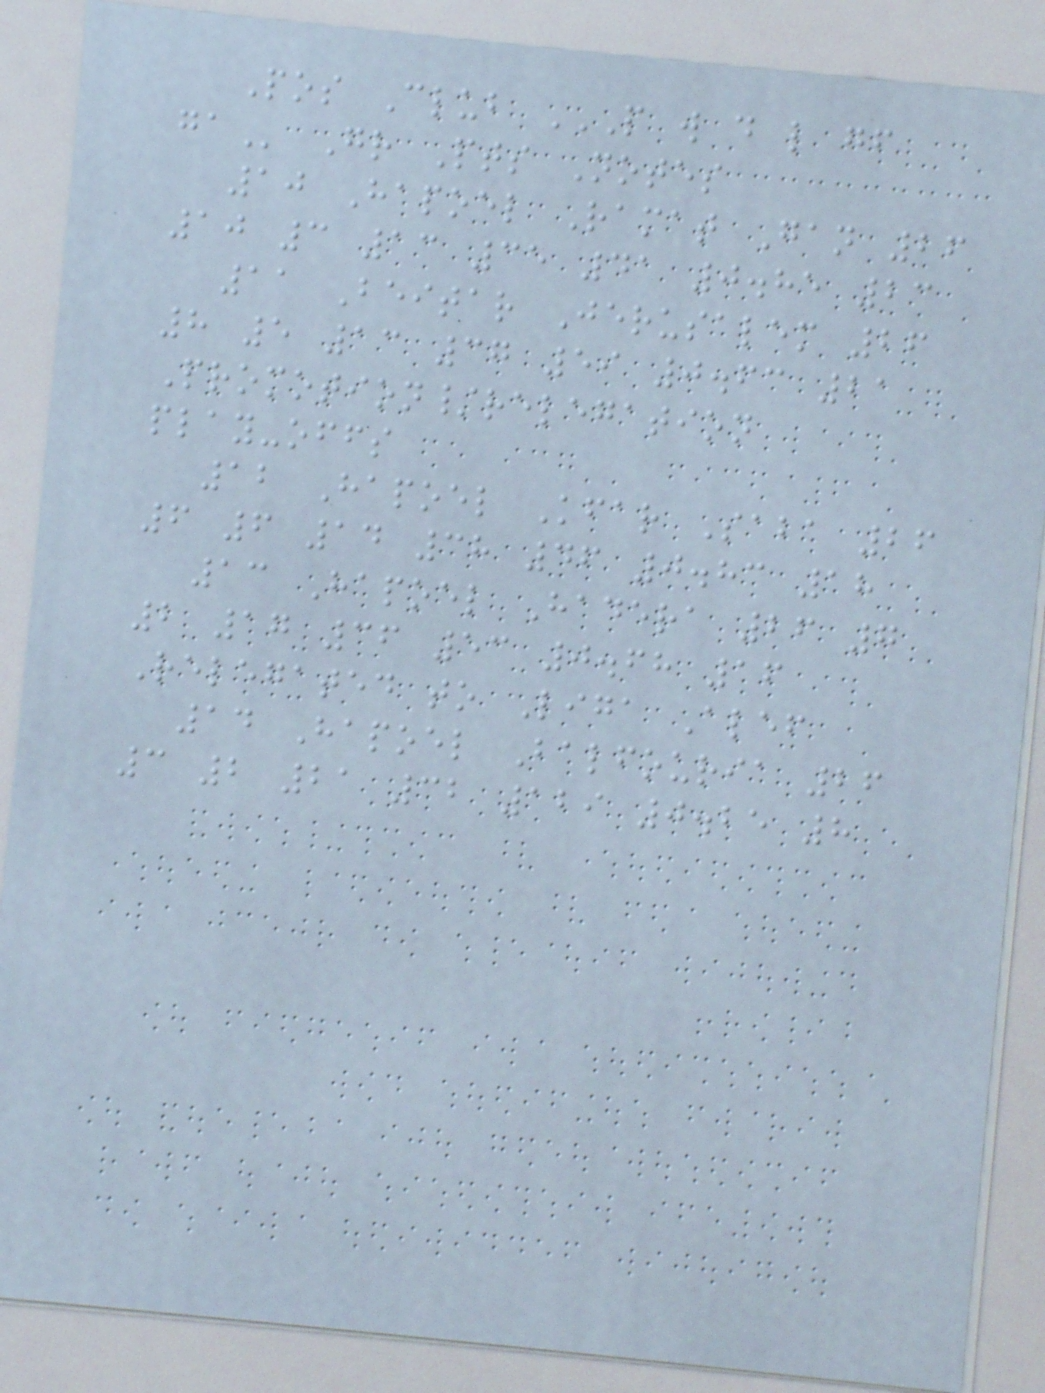Pos Club P W D L GF
GA Gr Pts Notes
10 Hapoel Ramat Gan 26
10 3 13 35 41 0.85 23
11 Beitar Jerusalem 26
8 5 13 37 59 0.63 21
Promotion/relegation
play-offs
12 Hapoel Kfar Saba 26
6 6 14 38 46 0.83 18
13 Hapoel Hadera 26 7
2 17 36 53 0.68 16
Relegated to Liga Alef
14 Hapoel Balfouria 26
3 2 21 32 129 0.25 8
